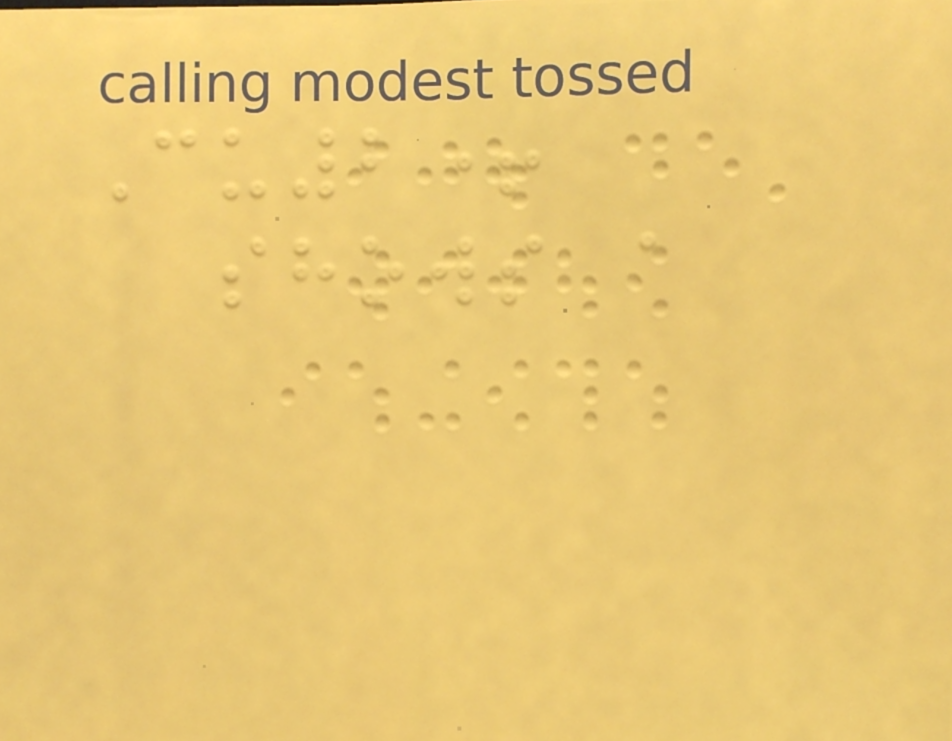Cu2+
shows a
